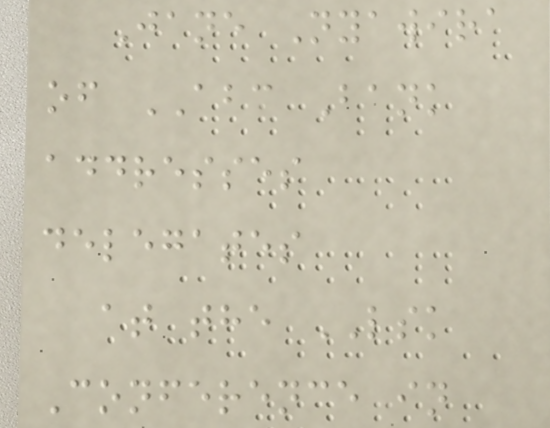Jane Nyawira
of ABC Bank
addresses
delegates
at the LSK
Conference in
